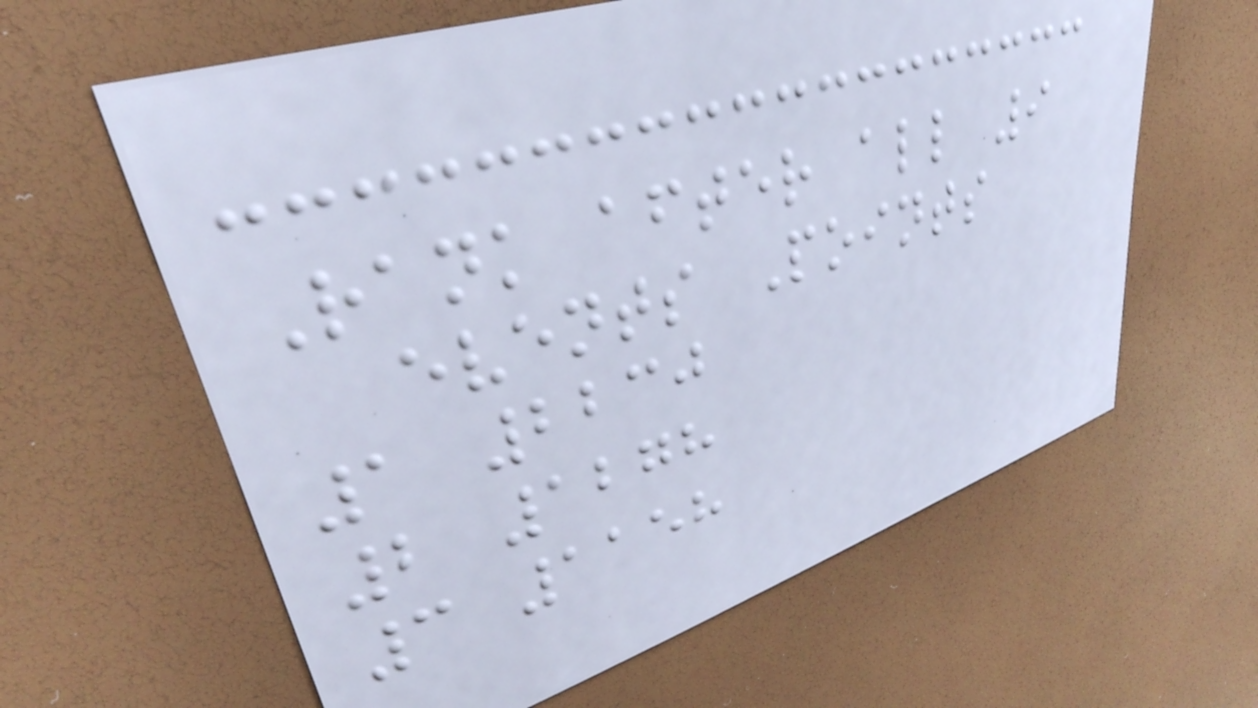Rank after all 9
events Points
1 2230
2 1278
3 1158
